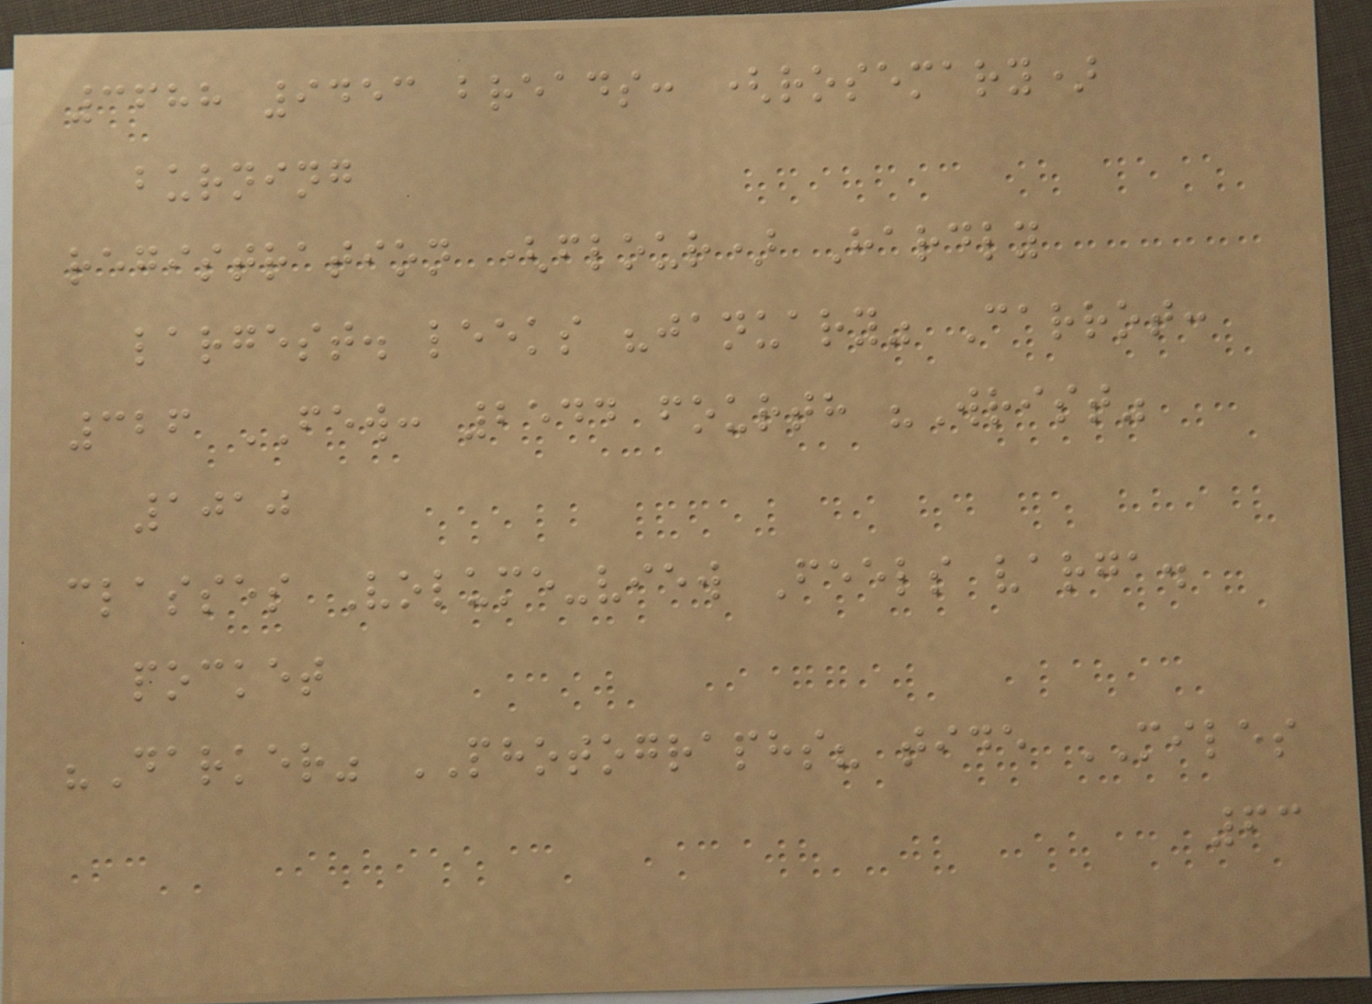3688 9453 breads: (rosemary)
burning
registration (flour) Hardly
largest. leeks "january" Carrot:
326 FEW: 2544 fourth "Wrist"
1010
classes Volume-view Feels varga.
pocket
"Darker" PHOTOGRAPHS? tide MILES
63
